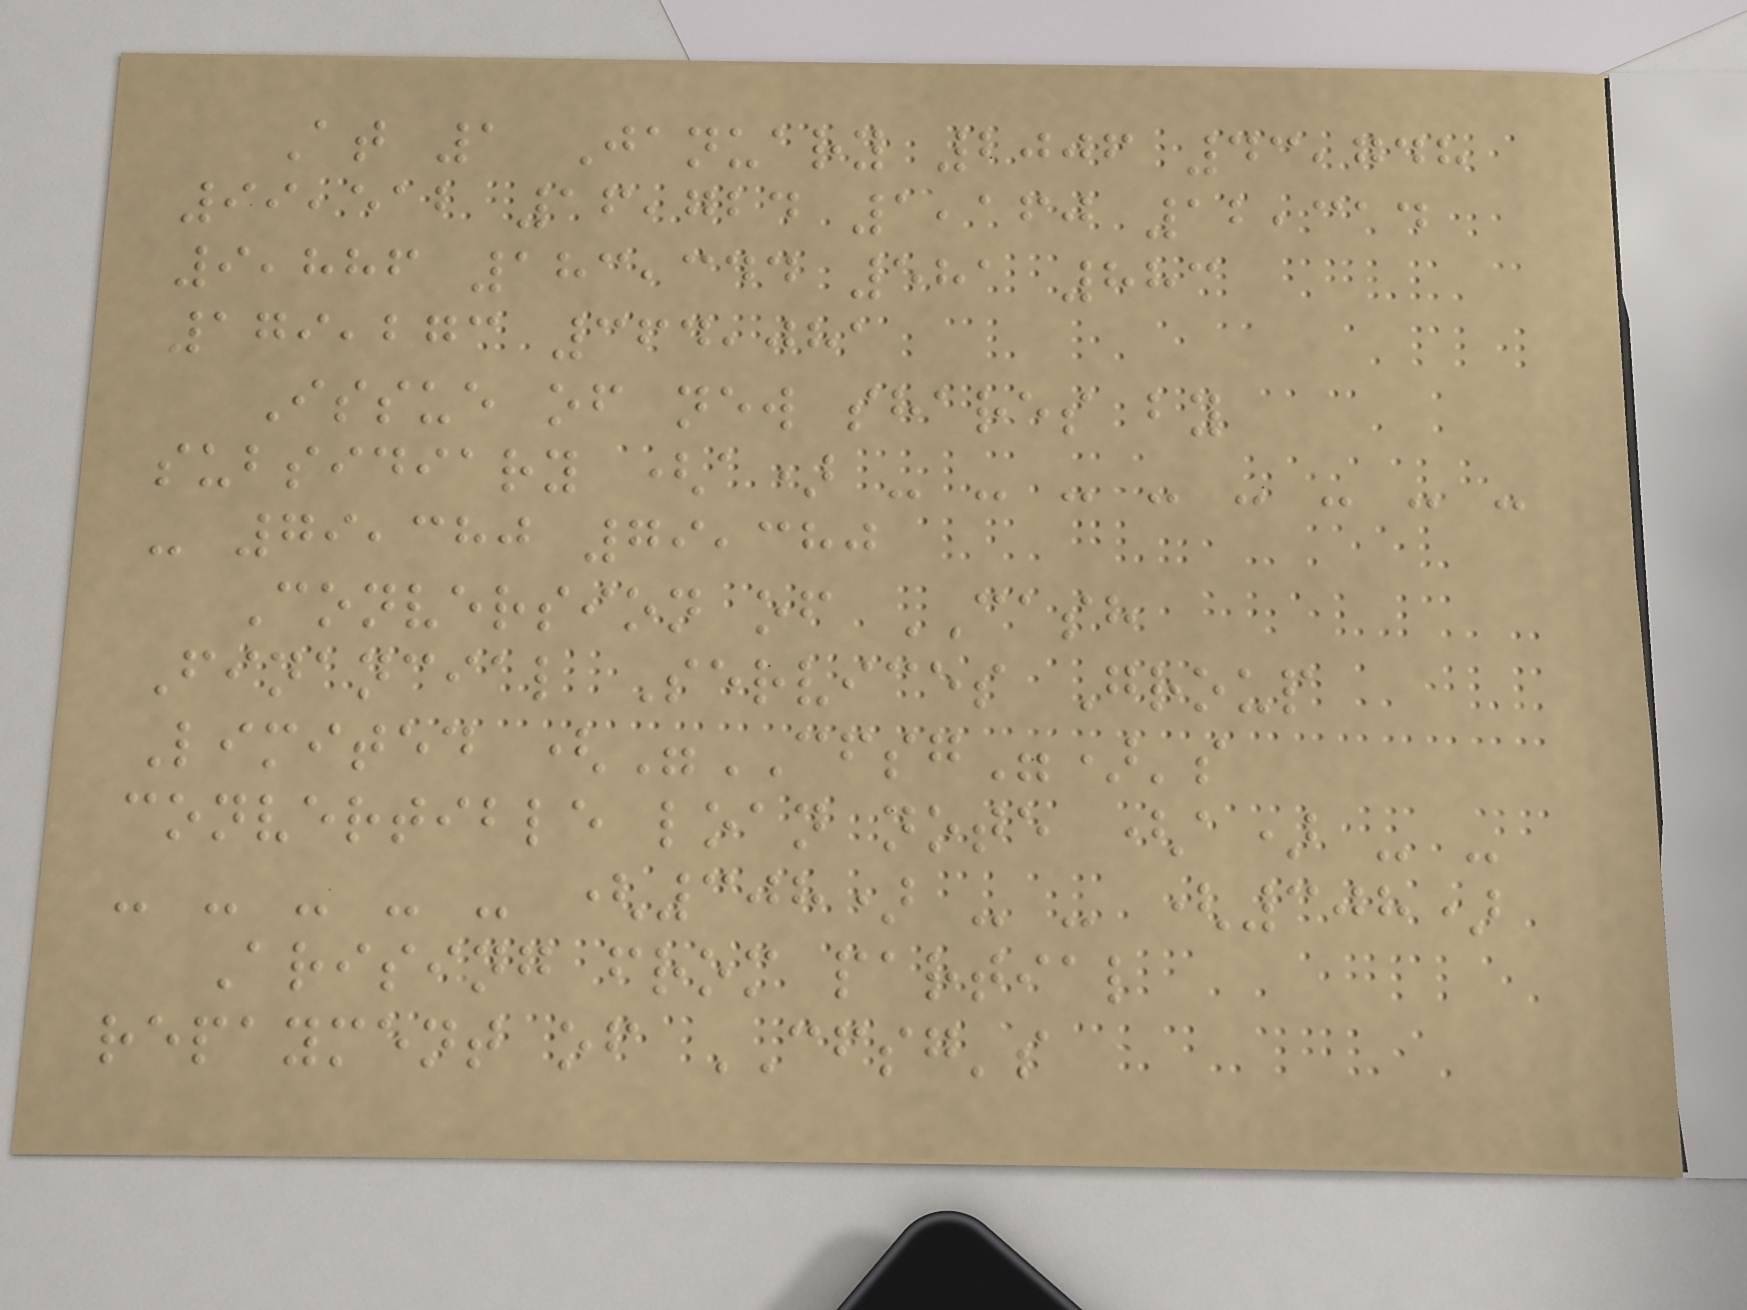At 1 January 2006 43,748
99,512 16,724 1,160 12,314
9,886 183,344 581 883
179,273 364,081
Issue of new shares by
subsidiary (a) - - - - - - - -
- 79,380 79,380
Conversion of CASH
Financial Services Group
Limited ("CFSG")'s
convertible loan note (a) - -
- - - - - (308) - - (308)
Arising from partial
repayment of CFSG's
